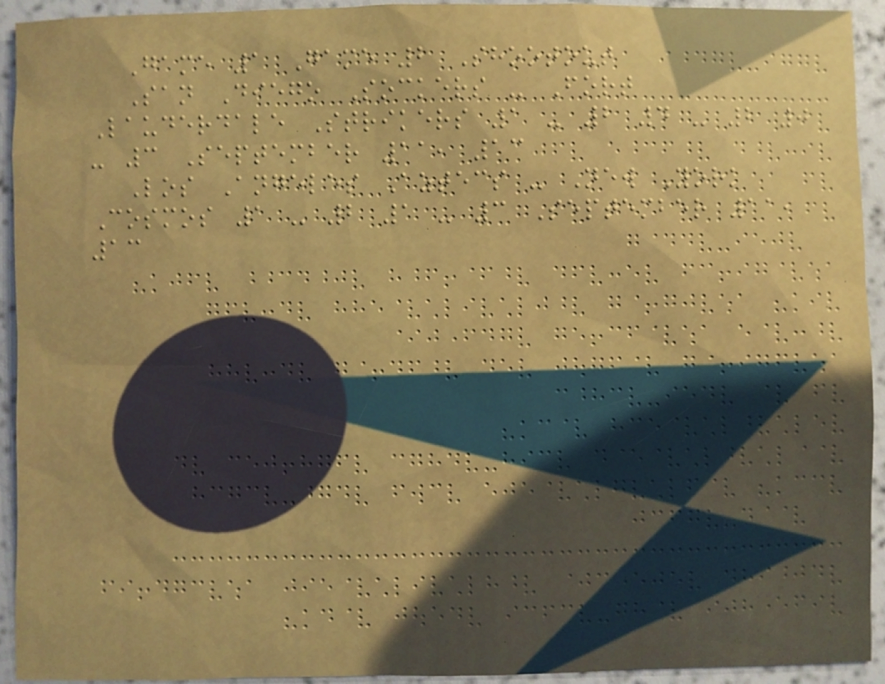Game 1 Game 2 Shootout
San Diego Sockers - Fort
Lauderdale Strikers 1 - 2 4 - 2 0
- 3 September 11, 13
Los Angeles Aztecs - New York
Cosmos 1 - 2 1 - 3 September 11,
13
